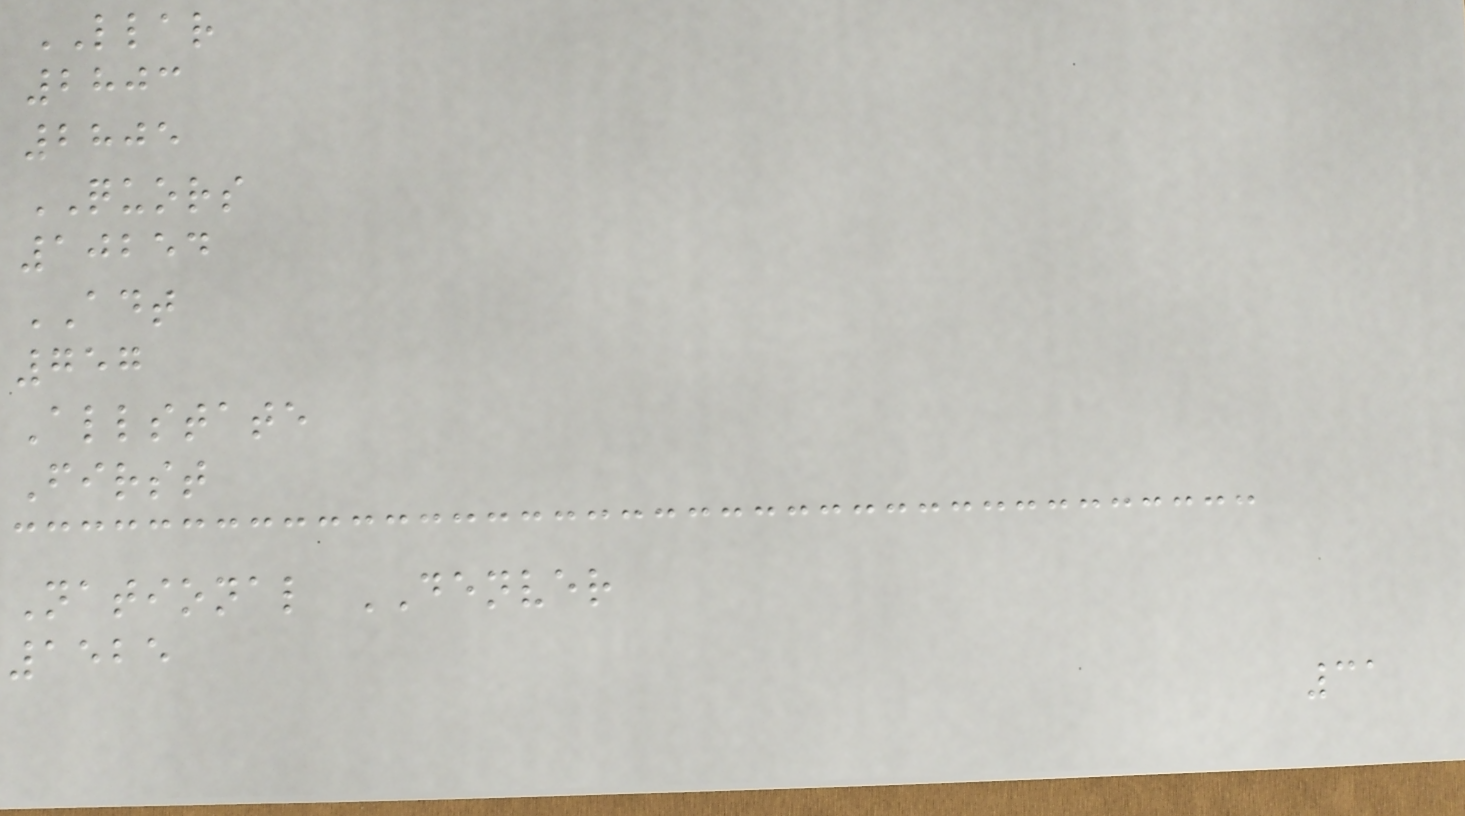LLAR
2803
2805
QUORS
10254
ADT
757
Allstate
First
National DENVER
1525
31
